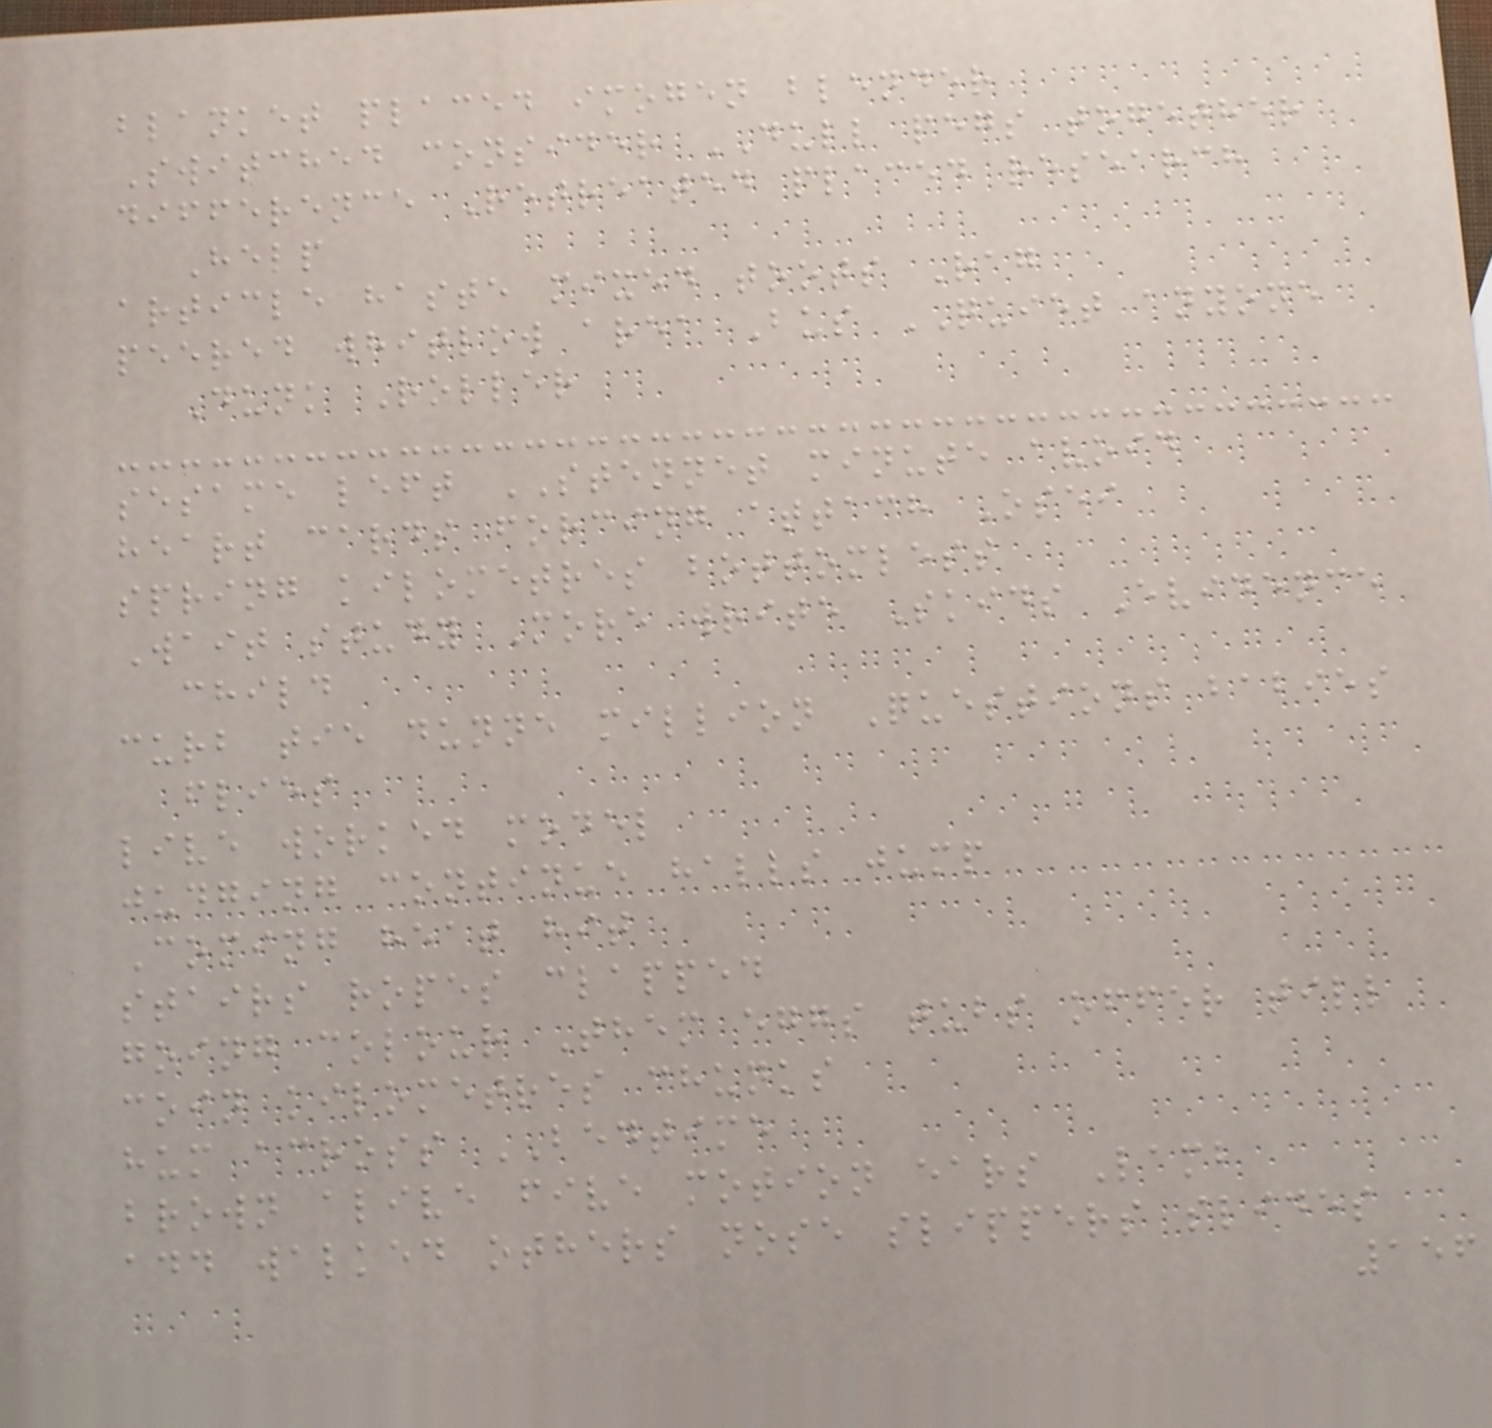blanket placed imogen blender
Switched consider DULL pegs together
difference Retreated placed research
Help
article haste mixed toots Rag
peered whitlow area Bus QUIET anyone
Dunk Roller
sesame left STENNET minute avoid
heart cards forcing attach Osei
spring kilometres bottomless
Wait study More write Skids Evidence
child
curb tie dunne million Questions babies
flies
live worked model
judging continue halls jump
Coming heat hit
stairs ropes clapped
going colour Them eggs tubs offer till
coin kilometres chunks
hum across BEDTIME
brown alive five motion ears Lamb
add walked others nose slippers slides
156
